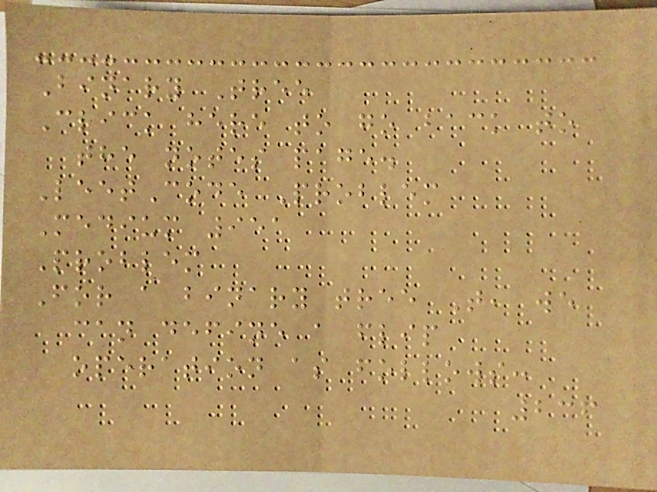Binary Tree
Click here to go back to
the notes page.
LeetCode Problem
Medium 951
Problem
For a binary tree T, we
can define a flip
operation as follows:
236
